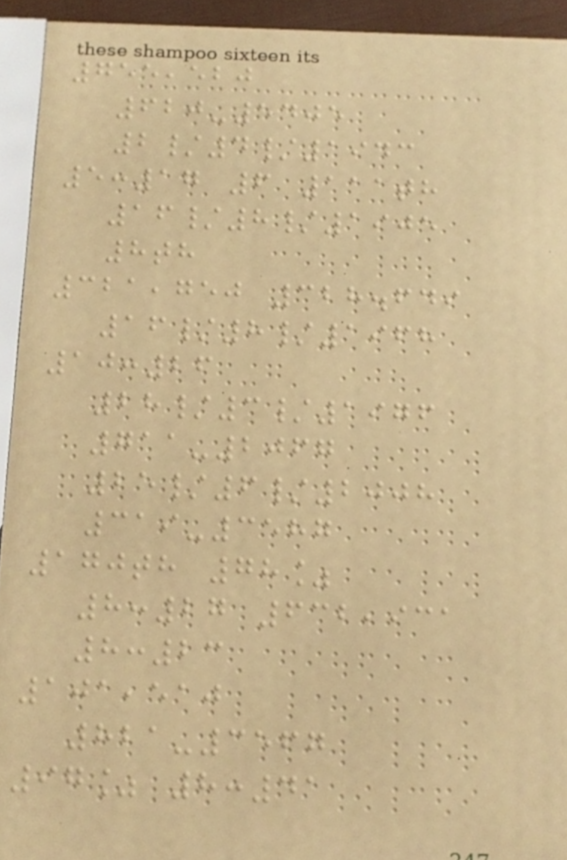755,520
620-5405
2/4/1943
5:17 6 111th
16/8/1905
8th
321,750 328.649
16/8/1968
10:26
28/3/1976
711-2067
25/6/2008
319-3587
170th 78%
8:27 632,931
8:23
101,510
821-3567
97% 8:41
